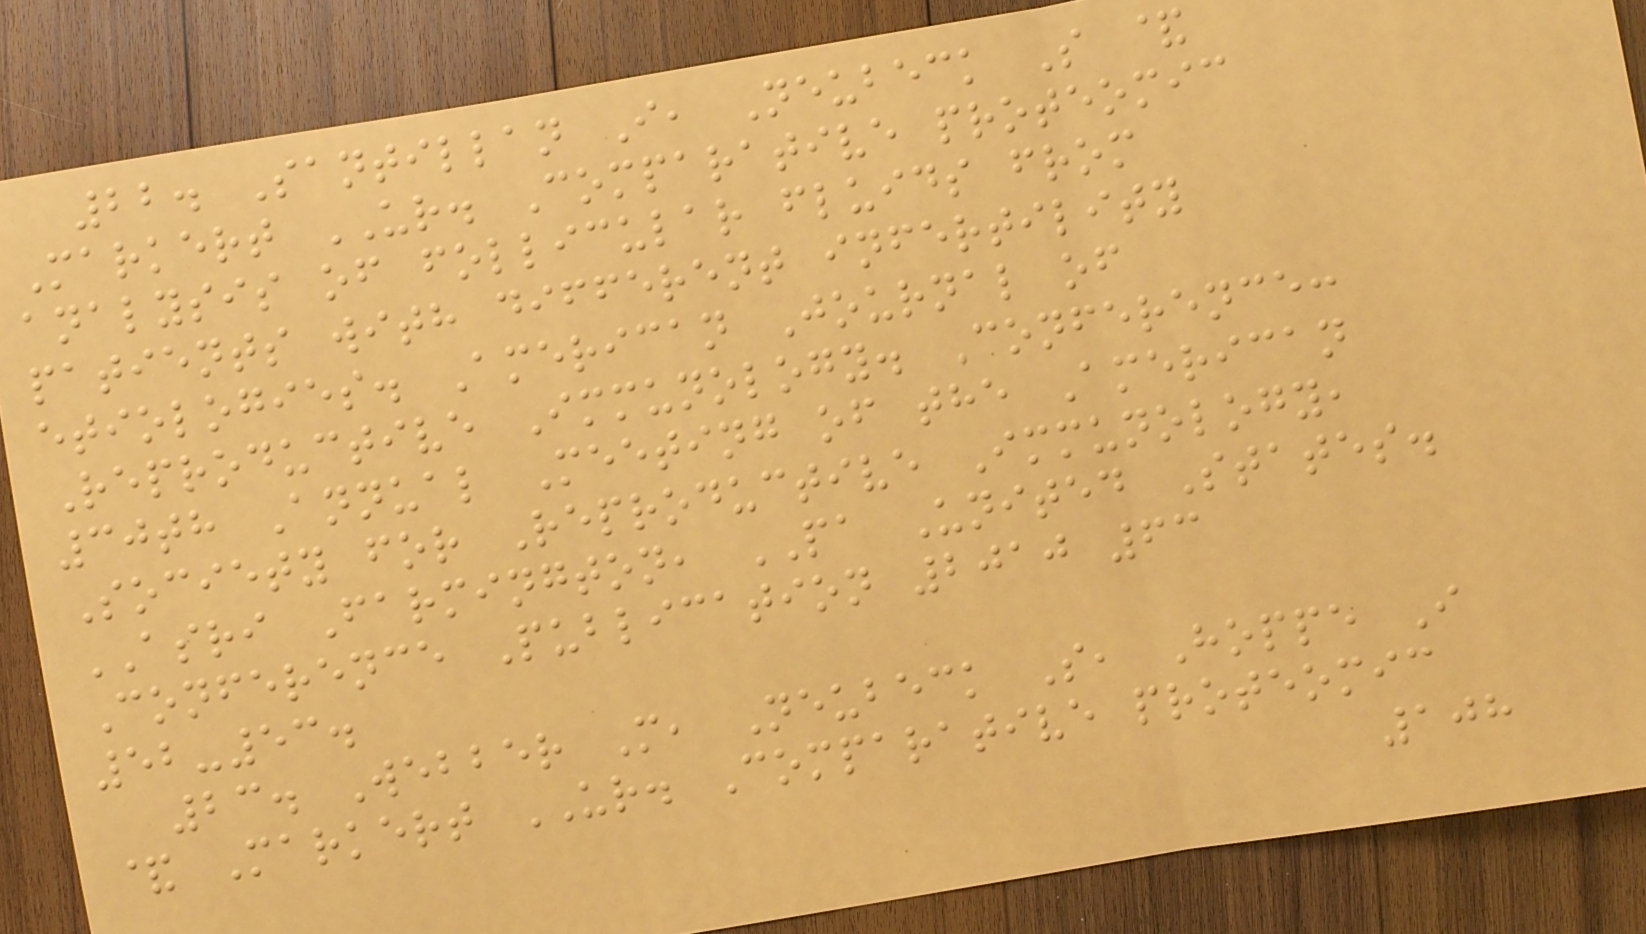22. Santillan I, Neubeck S &
Markert UR. Comparative proteomic
analysis of follicular fluids from
patients with different infertility
etiologies. American Journal of
Reproductive Immunology. Conference:
30th Annual Meeting of the American
Society for Reproductive Immunology,
ASRI Farmington, PA United States.
Conference Publication 2010 63
52-53.
23. Webber M, Neubeck S, Hoppe I
& Markert UR. Comparative proteomic
108
